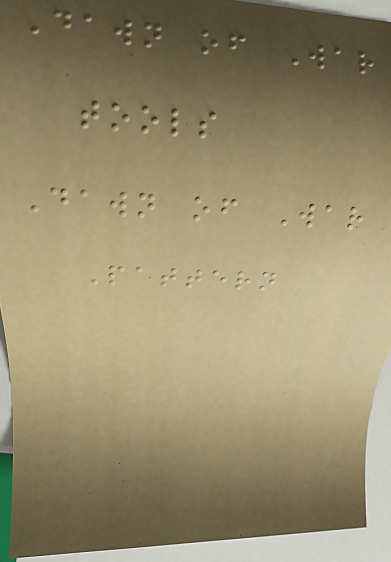Dawn of War
tools
Dawn of War
Pattern
